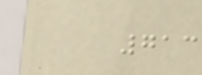713
